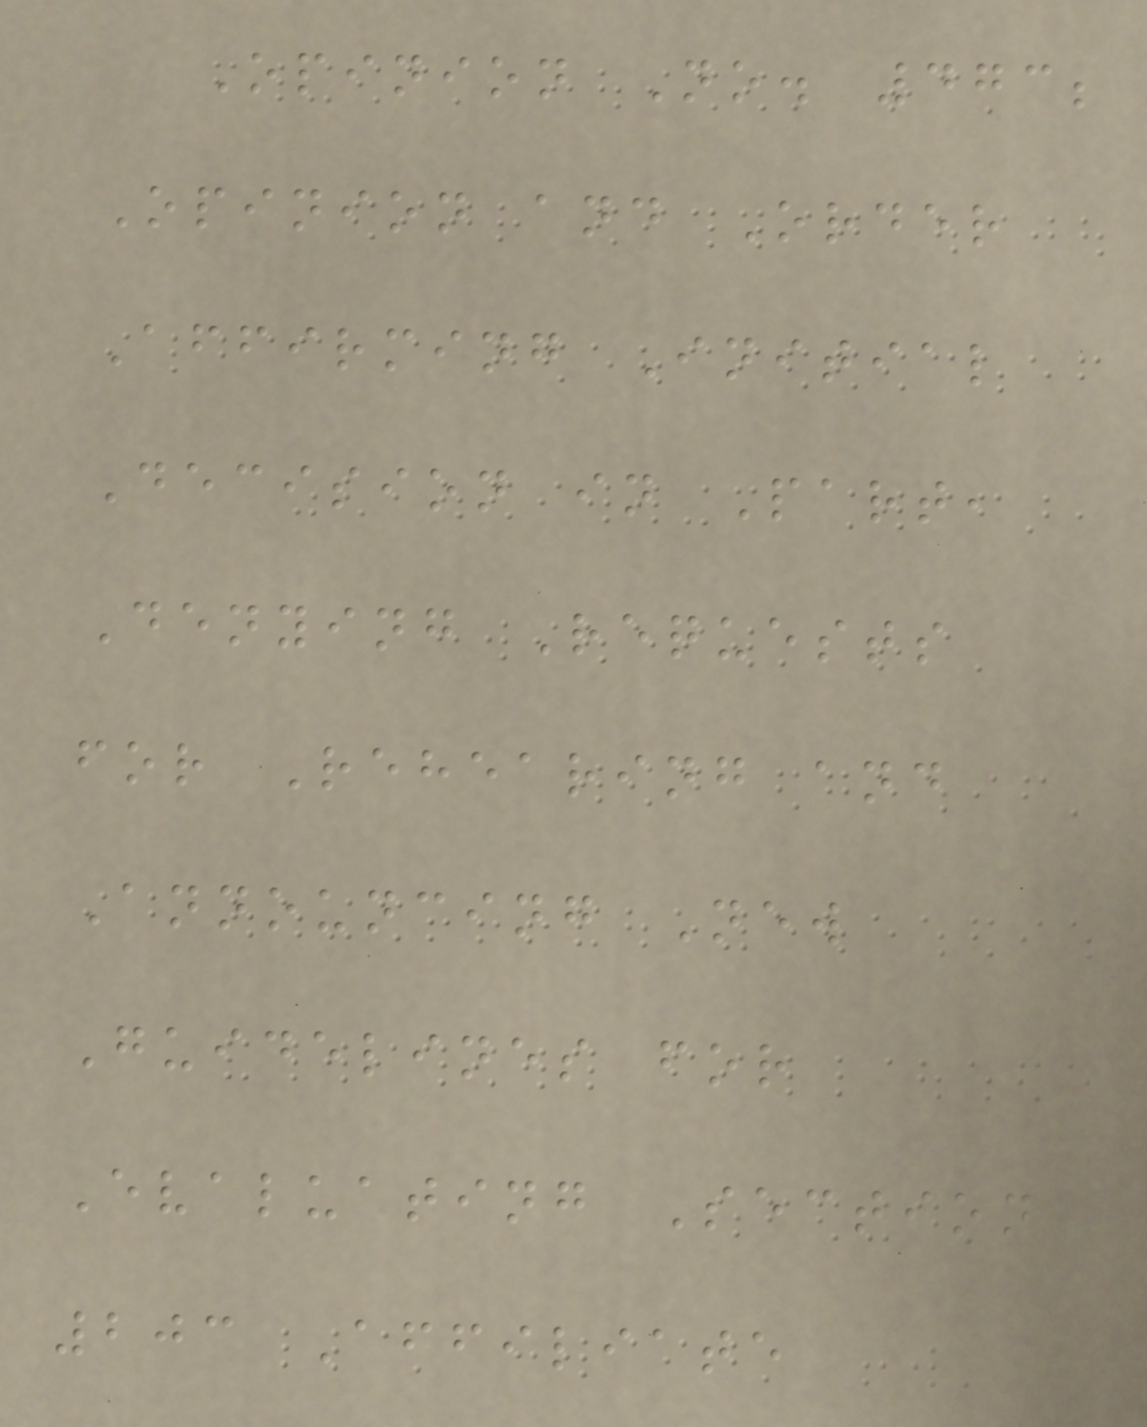Opinion No. 473;
Opinion and Order
Affirming Initial
Decision in Part,
Denying Requests
for Rehearing and
Announcing New
Guidelines for
Evaluating Section
203 Affiliate
